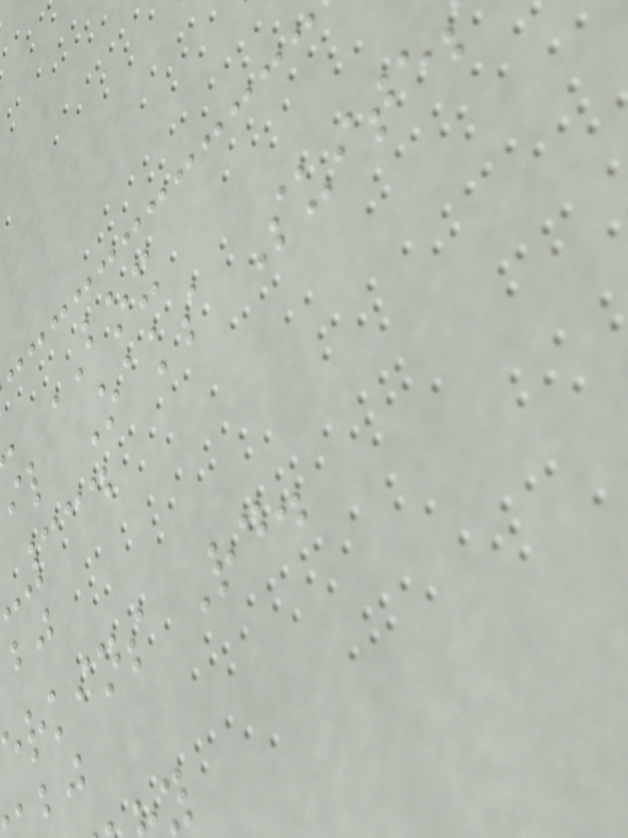BOX
il Oaks Suite
334
rkins Rd.
